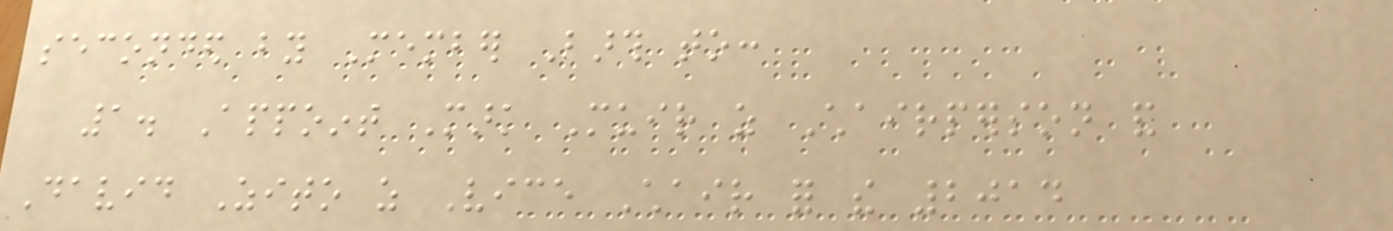seconded by Member Barth to:
1. Appoint Mark Muir as Chairperson and
David Zito as Vice Chair for the 2014
